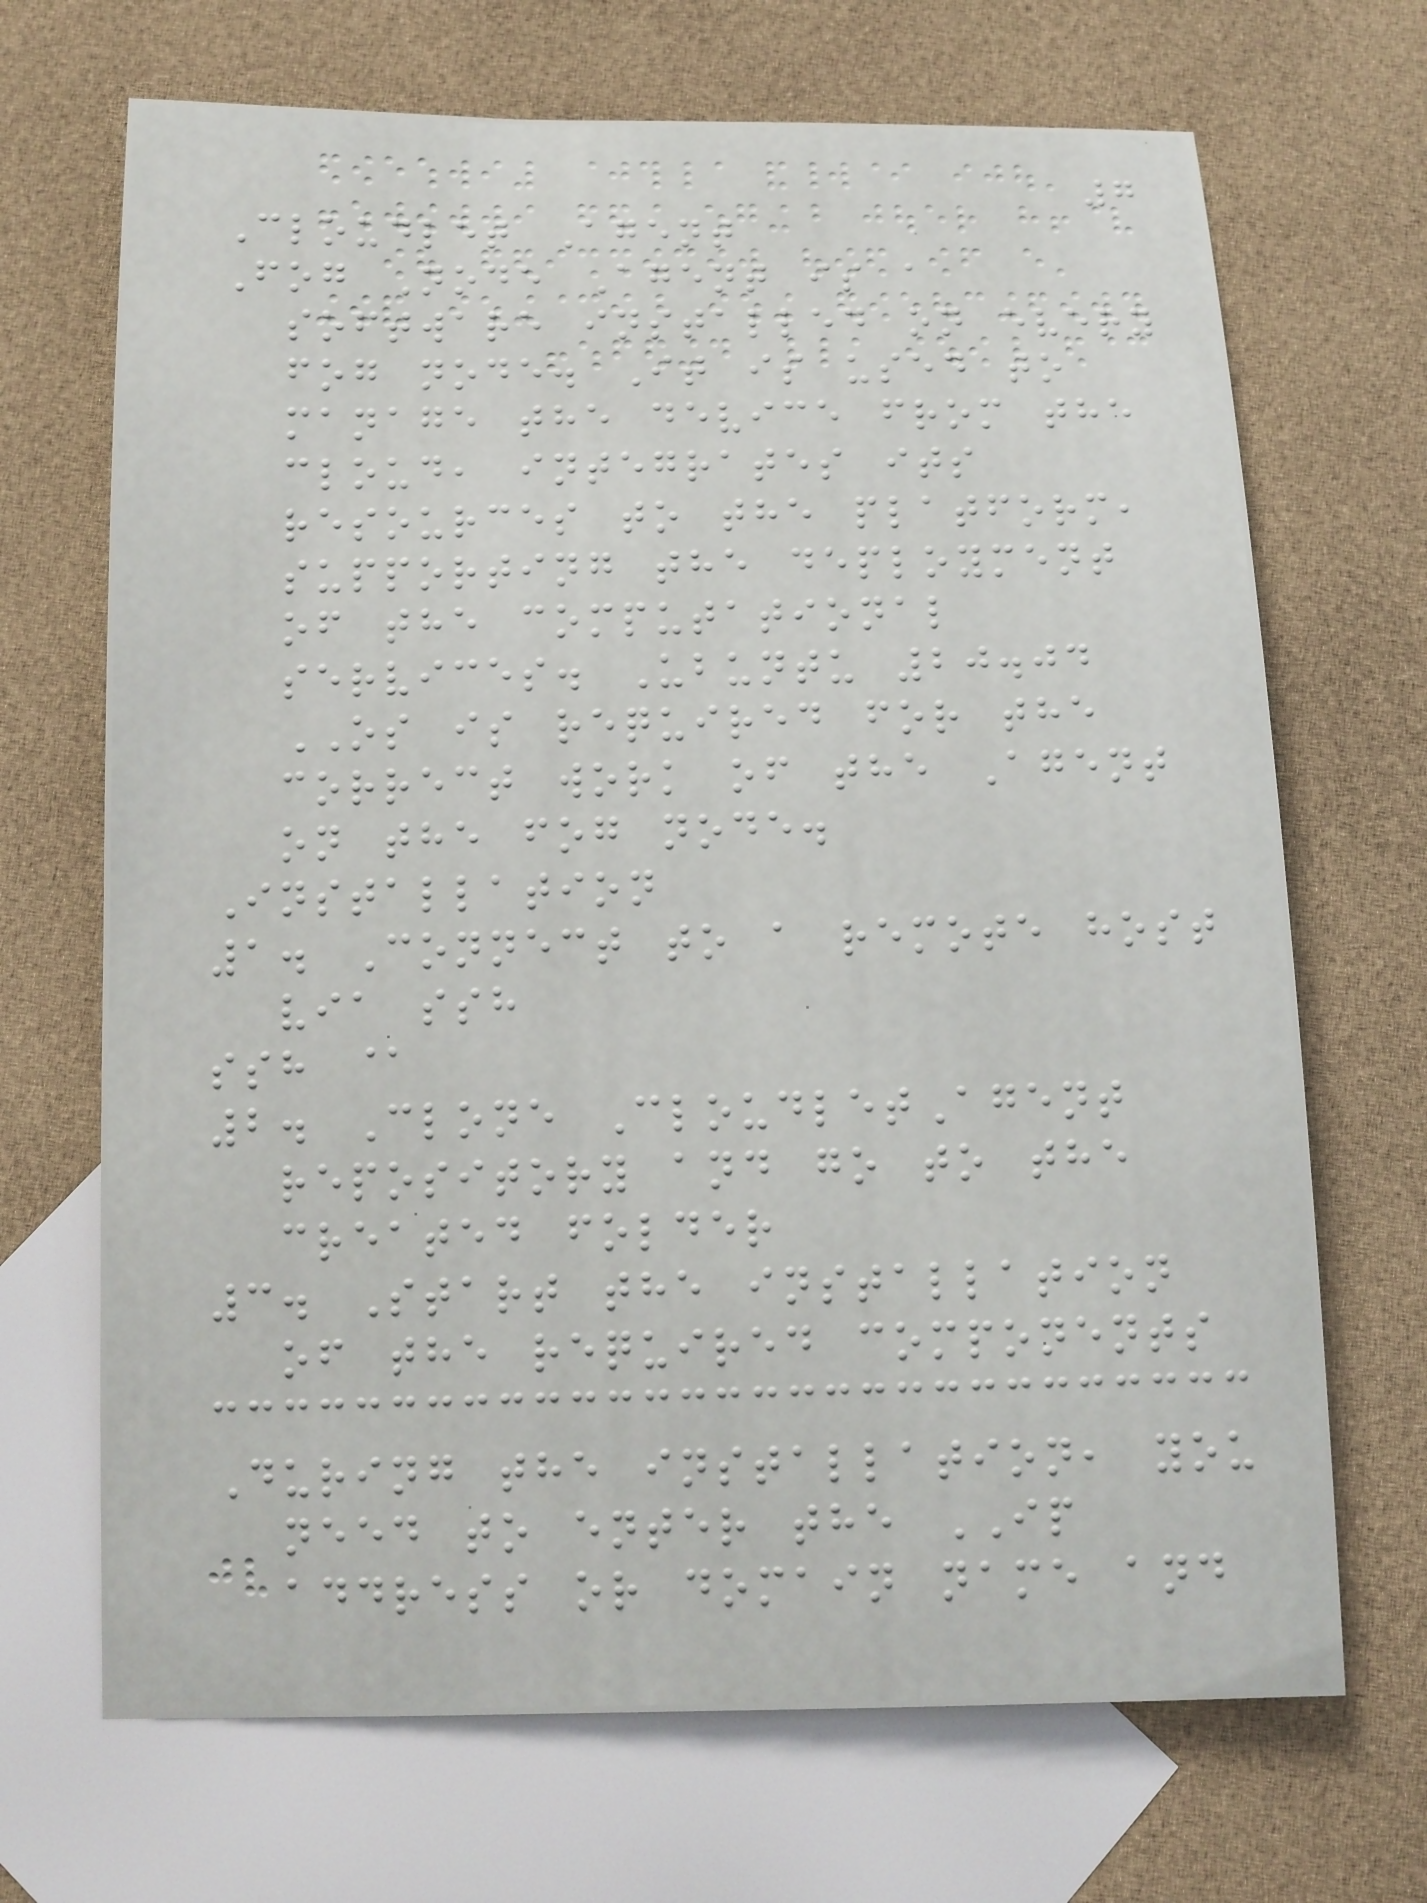7
Cloudlet Agent
Fog Node Agent is a
software installed on every
fog node. It is used to
manage the device from the
cloud, integrates its
resources to the platform,
supporting the deployment
of the computational
services. Ubuntu 20.04
OS is required for the
correct work of the Agent
on the fog node.
Installation
1. Connect to a remote host
via ssh
ssh @
2. Clone CloudletAgent
repository and go to the
created folder
3. Start the installation
of the required components
During the installation, you
need to enter the IP
address or domain name and
